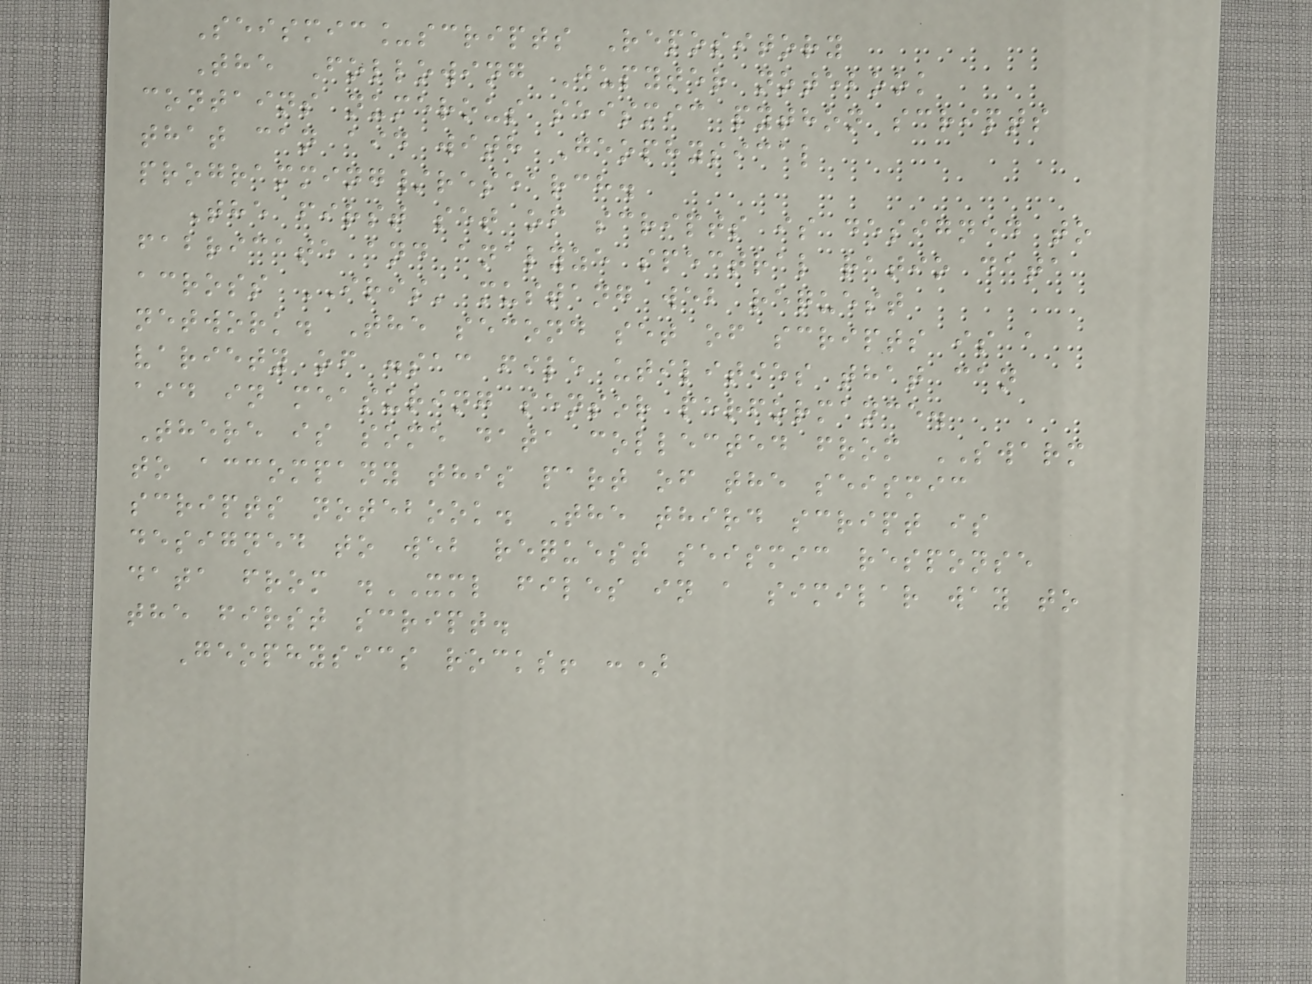Seismic_scripts Repository
The Following Jupyter notebook
contains numerous seismic python scripts
that can aid with Geophysical
programming/research.
The first set of scripts is designed to
fabricate and analyze spectral ratio data
across IRIS' mustang web request
network. The second set of scripts is a
variety of .sac file utilities that can
aid in measuring sensor performance.
There is some data collected from SWARM
to accompany this part of the seismic
scripts notebook. The third script is
designed to web request seismic response
data from .XML files in a similar way to
the first script.
Geophysics rocks! :)
